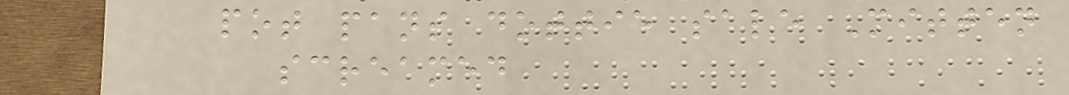pot pans dottie sale Mitten
screamed
